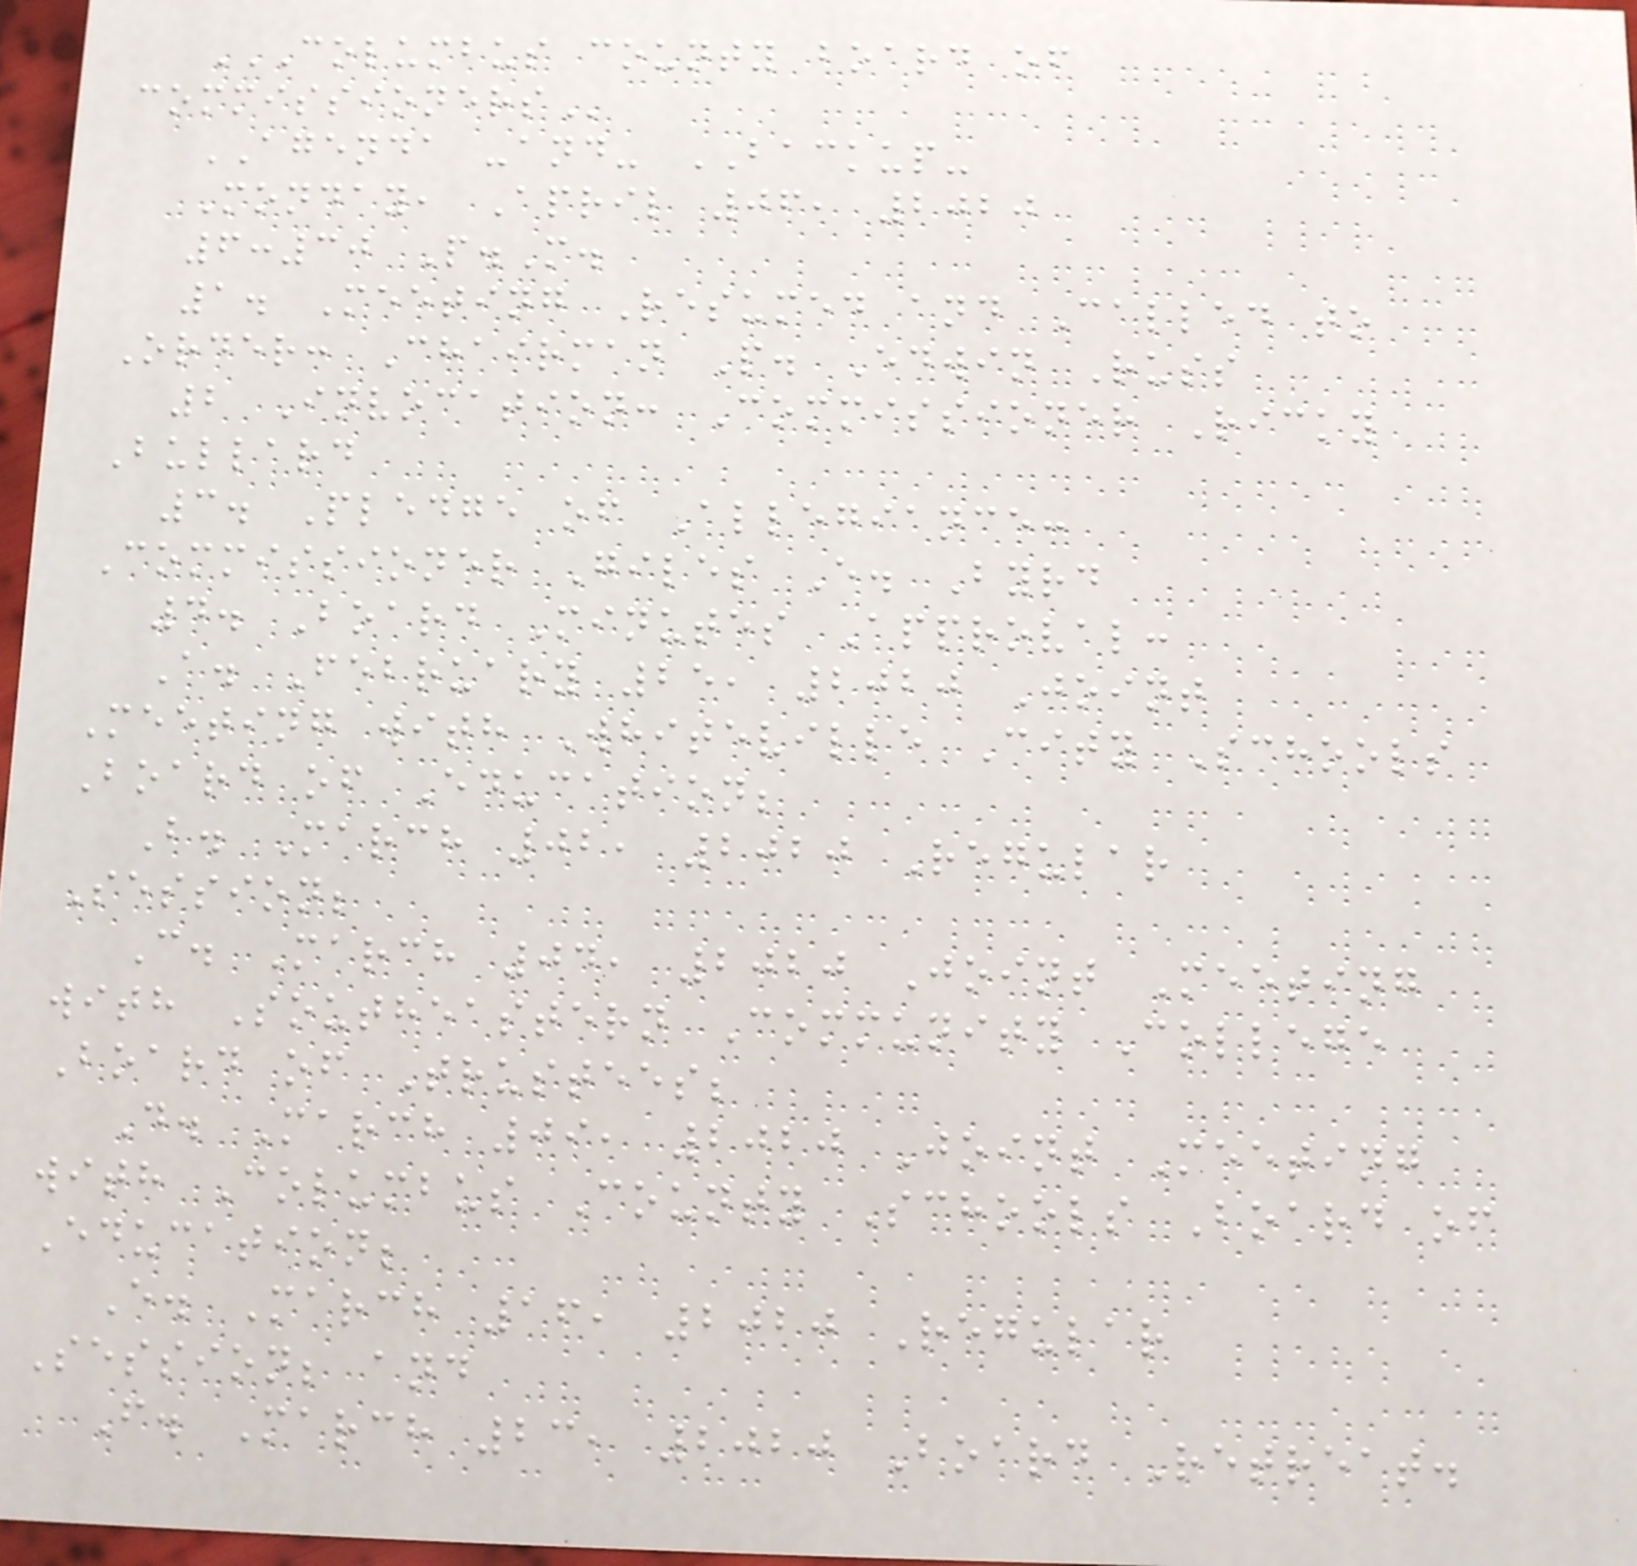COLUMBUS COUNTY BOARD OF
COMMISSIONERS
AGENDA -and- BACKUP-
Monday, April 06, 2020
6:30 P.M.
1. Meeting Resumed and Called to
Order: Chairman P. Edwin Russ
2 Invocation: Commissioner Ricky
Bullard
3. Pledge of Allegiance:
Commissioner Giles E. Byrd
4. Board Minutes Approval:
A. February 25, 2020 Joint
Meeting with Whiteville City Schools
Board of Education;
B. March 02, 2020 Regular
Session;
C. March 04, 2020 Joint Meeting
with Southeastern Community College
Board of Trustees;
D. March 09, 2020 Joint Meeting
with Columbus County Schools Board of
Education;
E. March 16, 2020 Regular
Session; and
F. March 23, 2020 Board Retreat.
